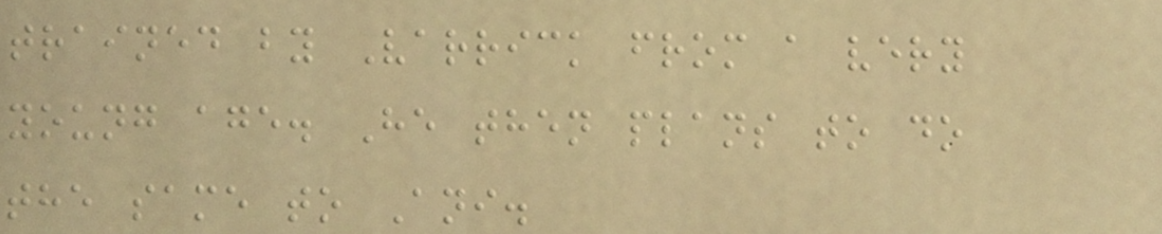trained by Varrick from a very
young age. He then plans to do
the same to Ani.
